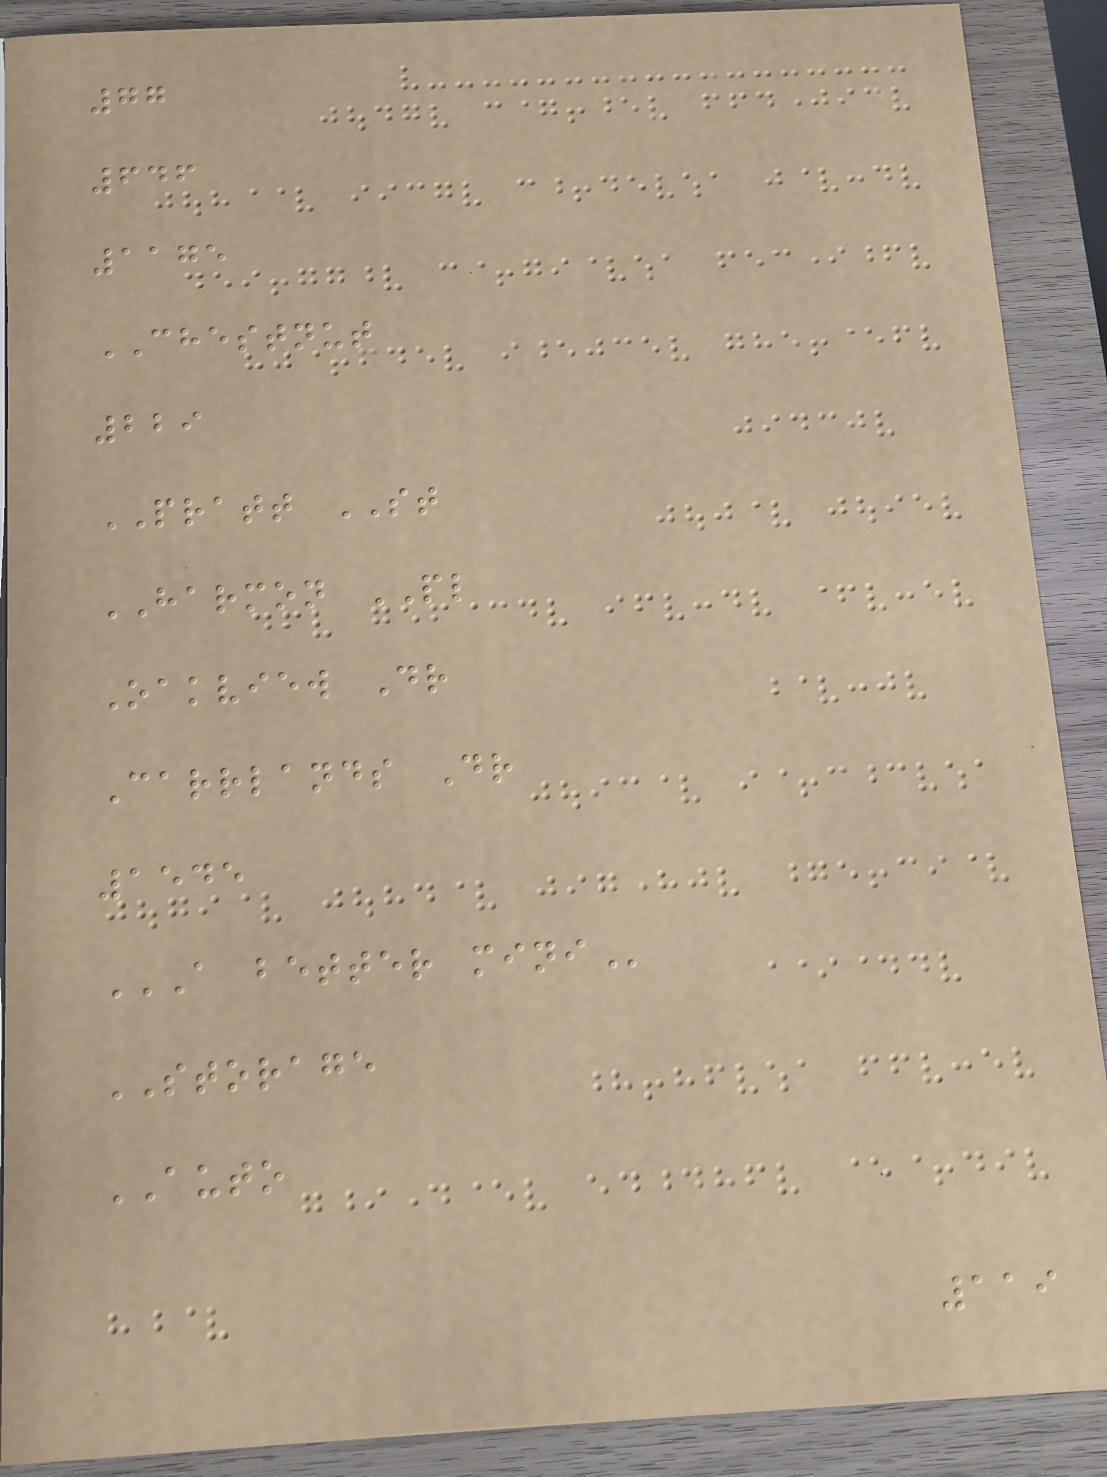77
646
1175
CHESTNUT
229
PRATT ST
HARMON PL
Oakview Dr
Carrlands Dr
1545
A BETTER MINI
STORAGE
AUTO
119
